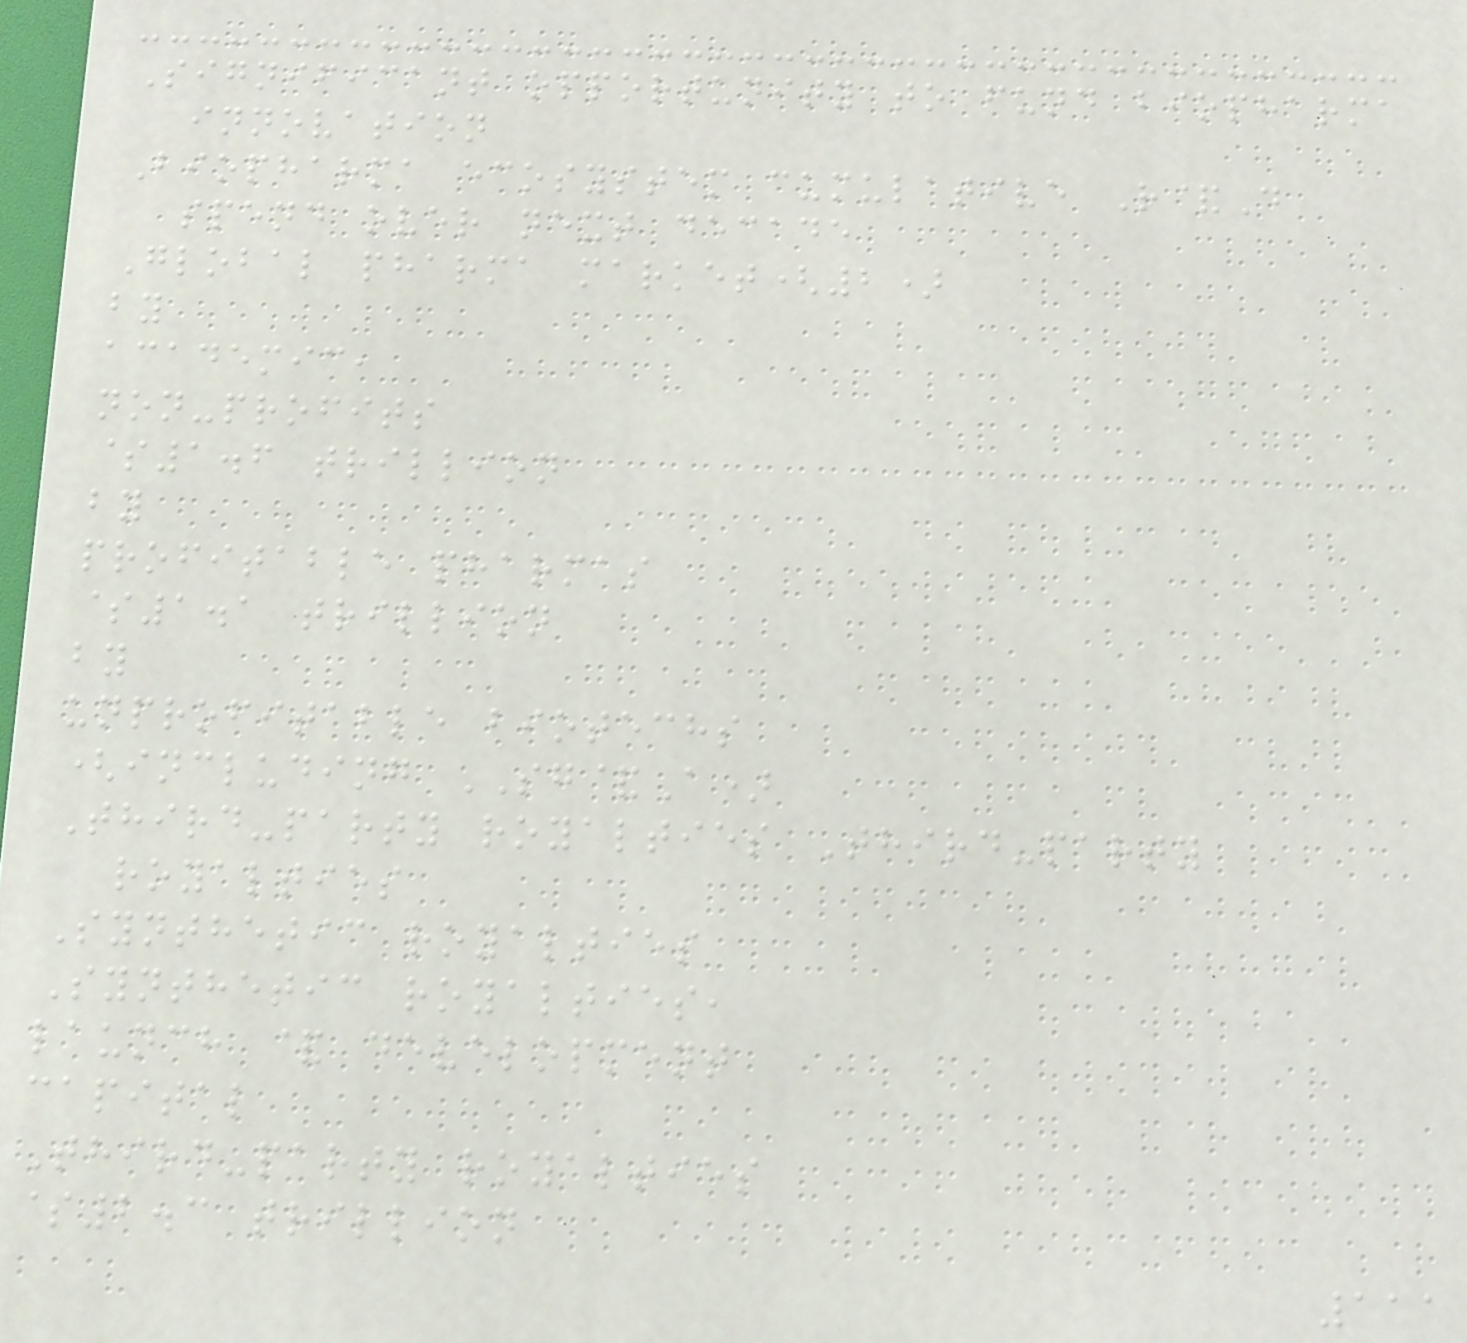Significant opportunity to fund biopharma
innovation
Biopharma ecosystem cumulative R&D
spend over next decade
Global pharma market(2)
by
academic,
non-profits
$1.6 trillion
by
profitable pharmas
$1.1 trillion
by
unprofitable biotechs
(including SG&A)
Third-party royalties Third-party
royalties
Synthetic royalties
Synthetic royalties,
launch & development
capital
Third-party royalties
$2.3 trillion
111
